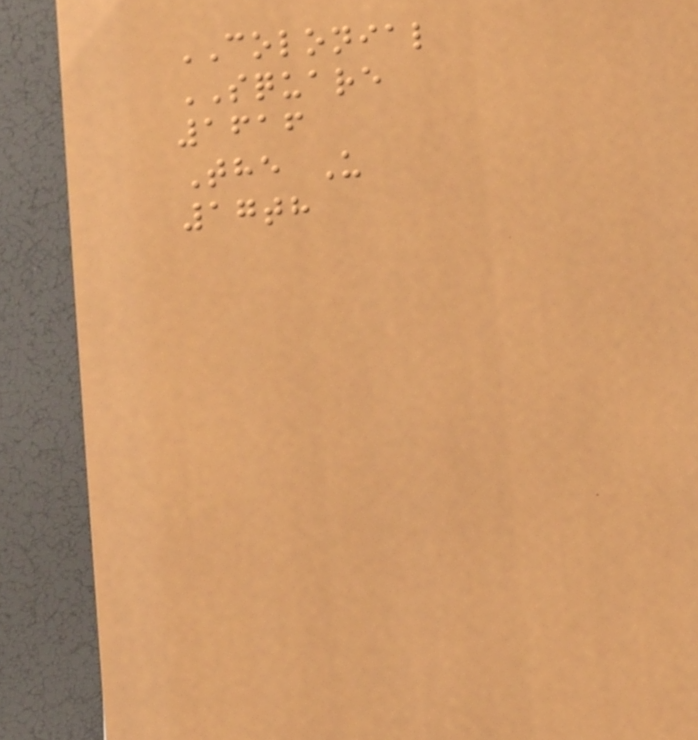COLONIAL
SQUARE
1616
The U
17th
